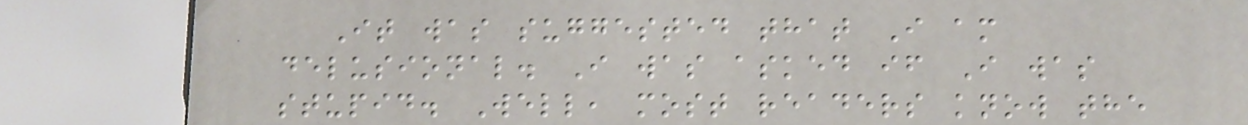It was suggested that I am
delusional. I was asked if I was
stupid. Well, most readers know the
